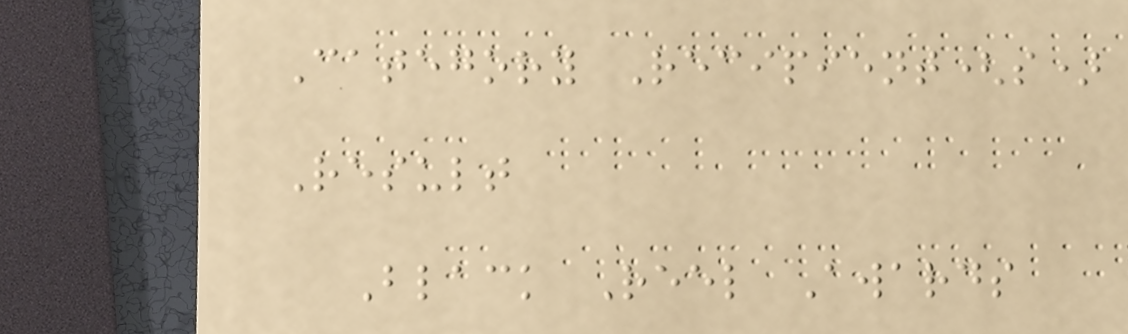Category Recipient(s)
Result
Black Reel Awards
